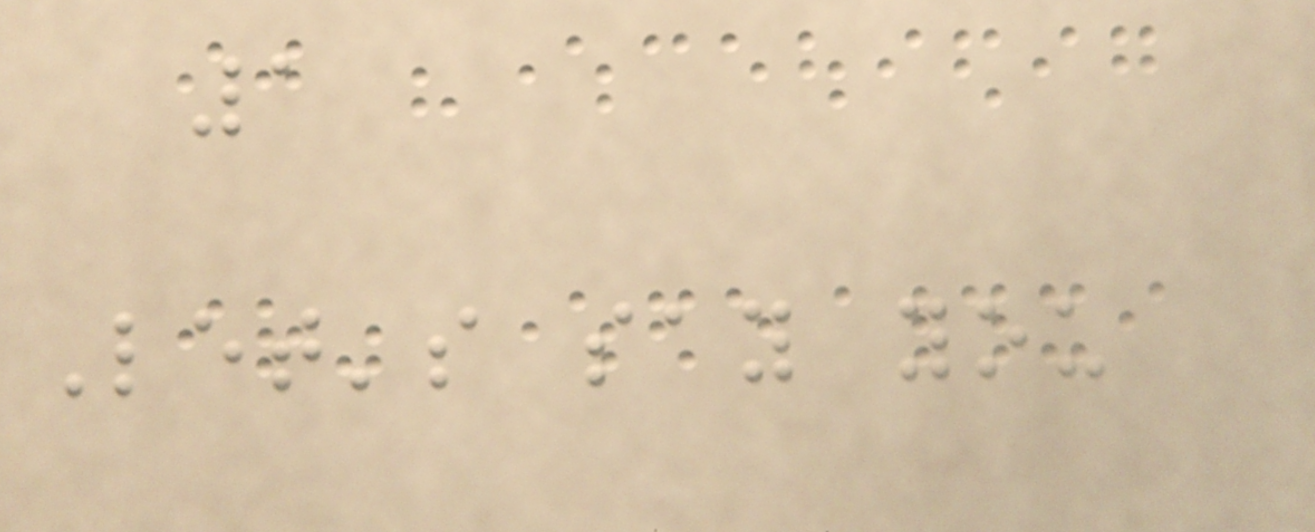1
Let's say you
